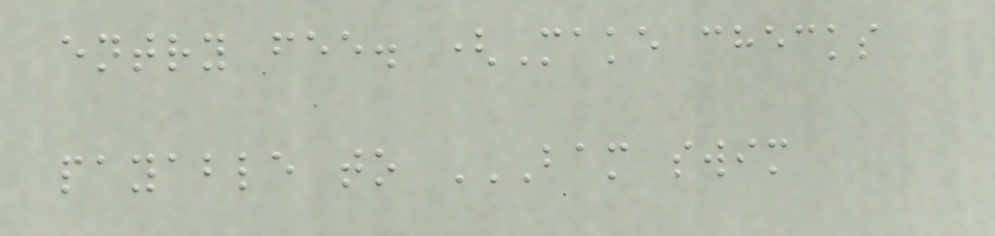entry fee. (Make checks
payable to BAM SWIM
